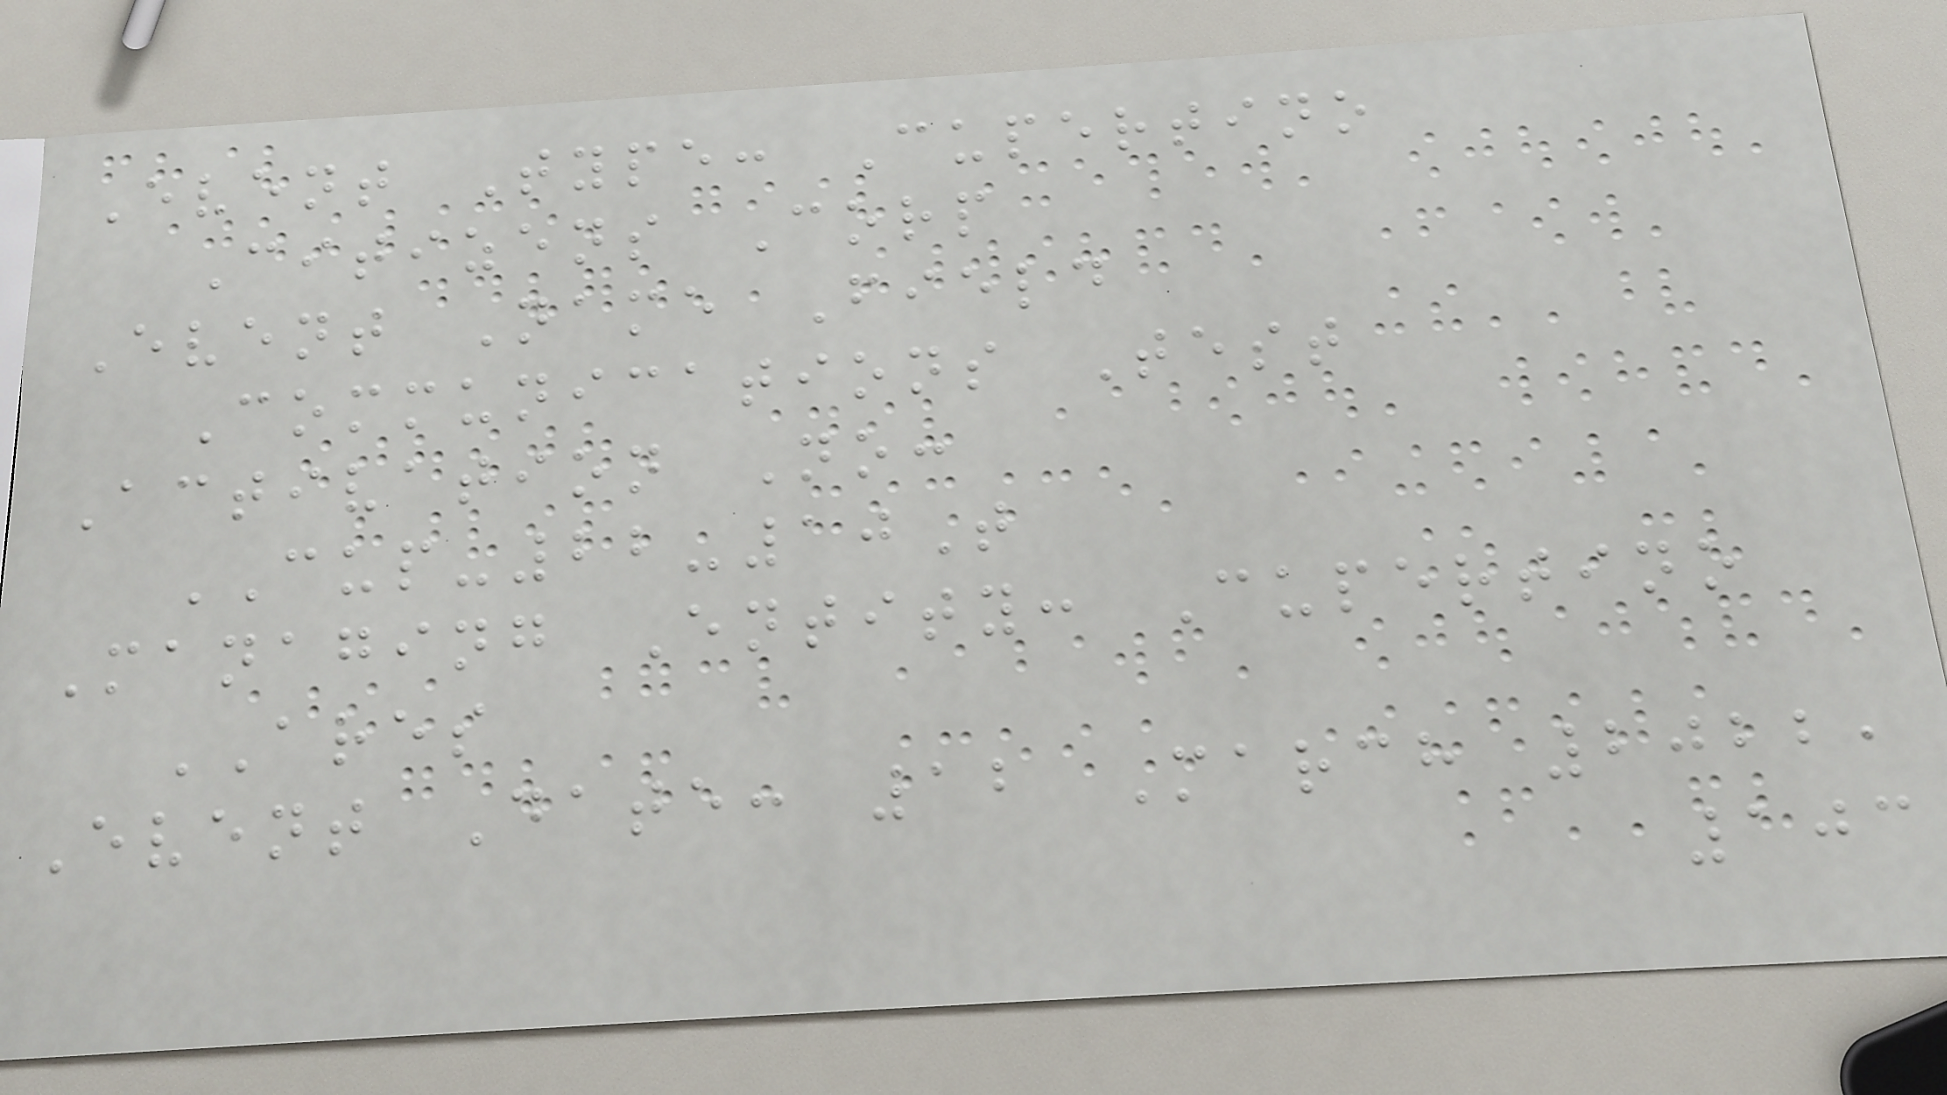Event Type: Cupertino
Citizens Corp
Event Name Field
Communications Test
Activation No:
CUP-22-10T
Managing Entity: Cupertino
ARES
Event Date: 12 March 2022,
103
